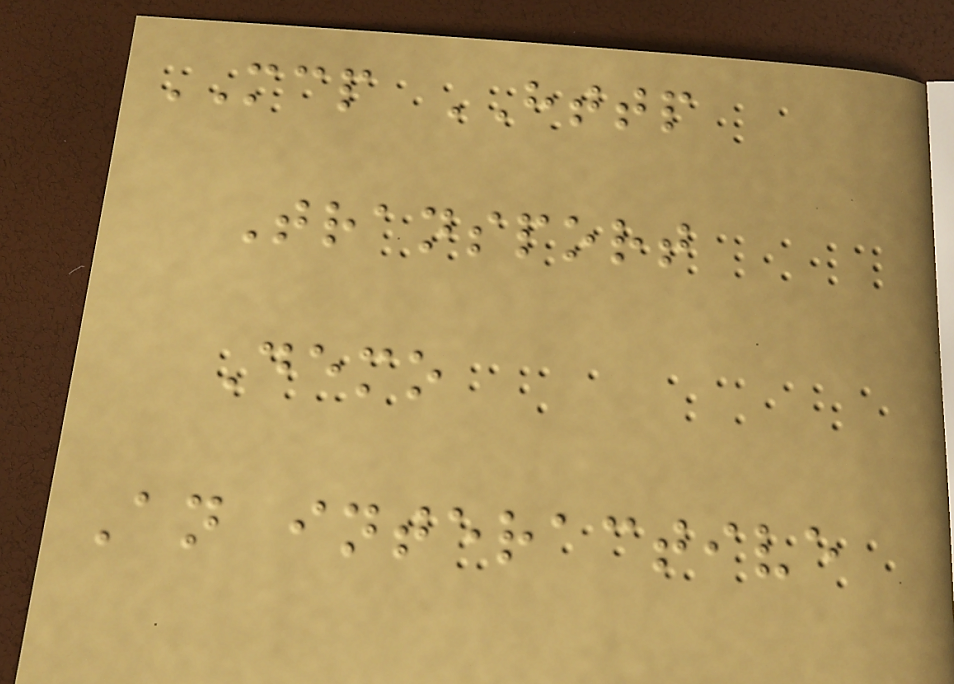MCP HTTP
Transport
Demo
An interactive
